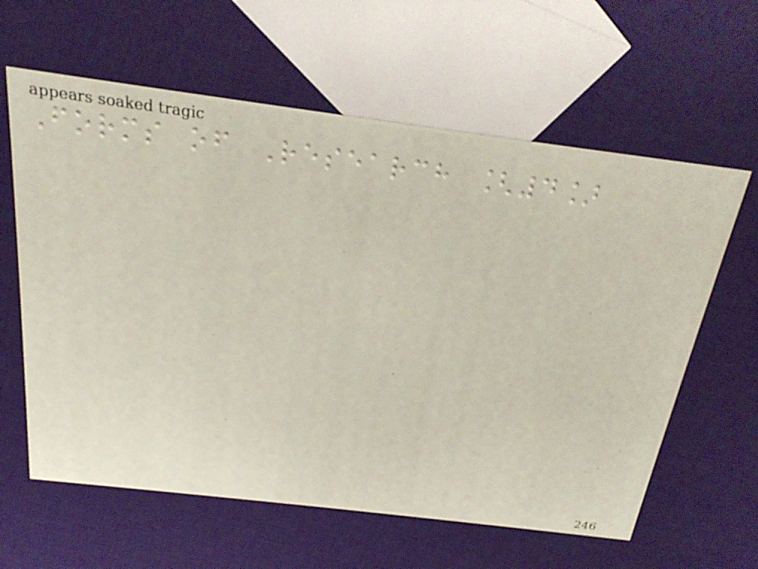Forms of Research [4]
